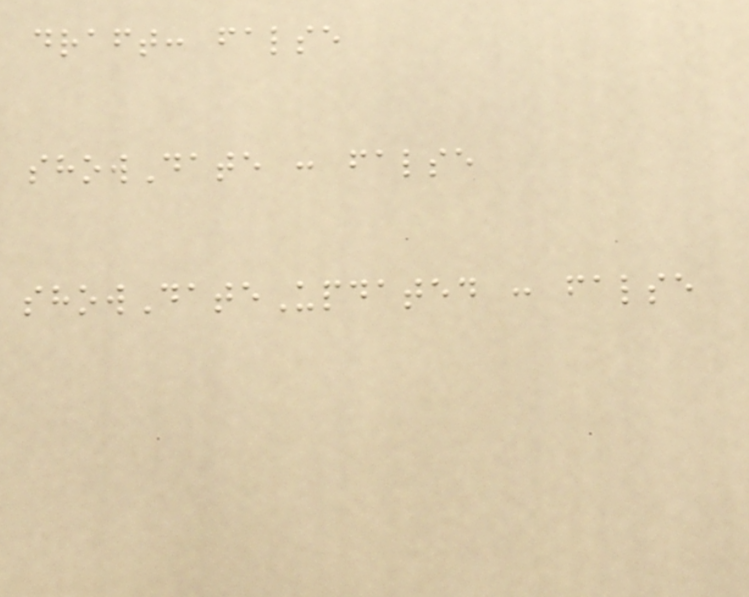draft: false
showDate : false
showDateUpdated : false
